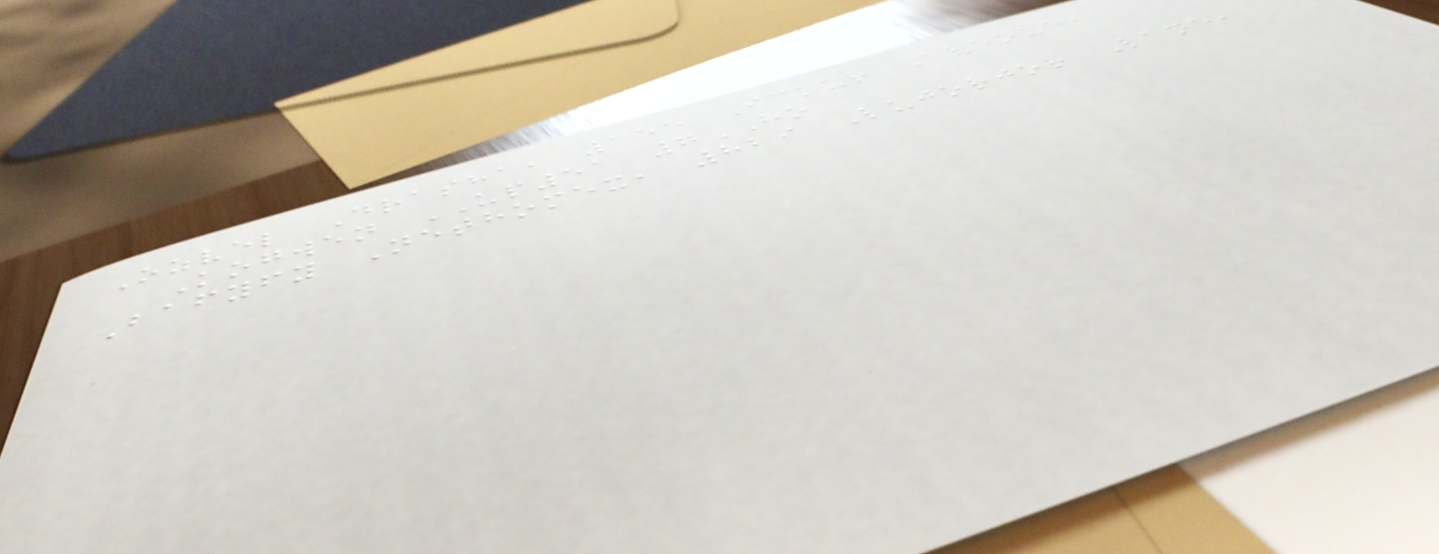Ozvel Drasha, 155 Ickur Avenue,
Kogwen UP51 7HO
Bafyfy Nethomex, 829 Lujorjor Lane,
